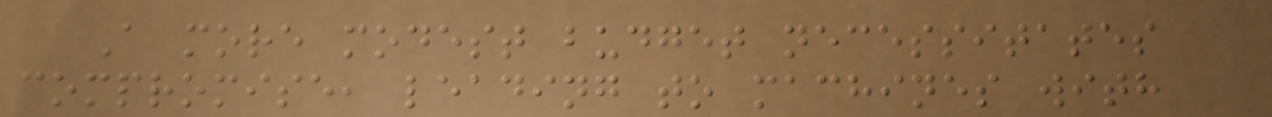A more modest budget necessitates
compromise, leading to machines with
